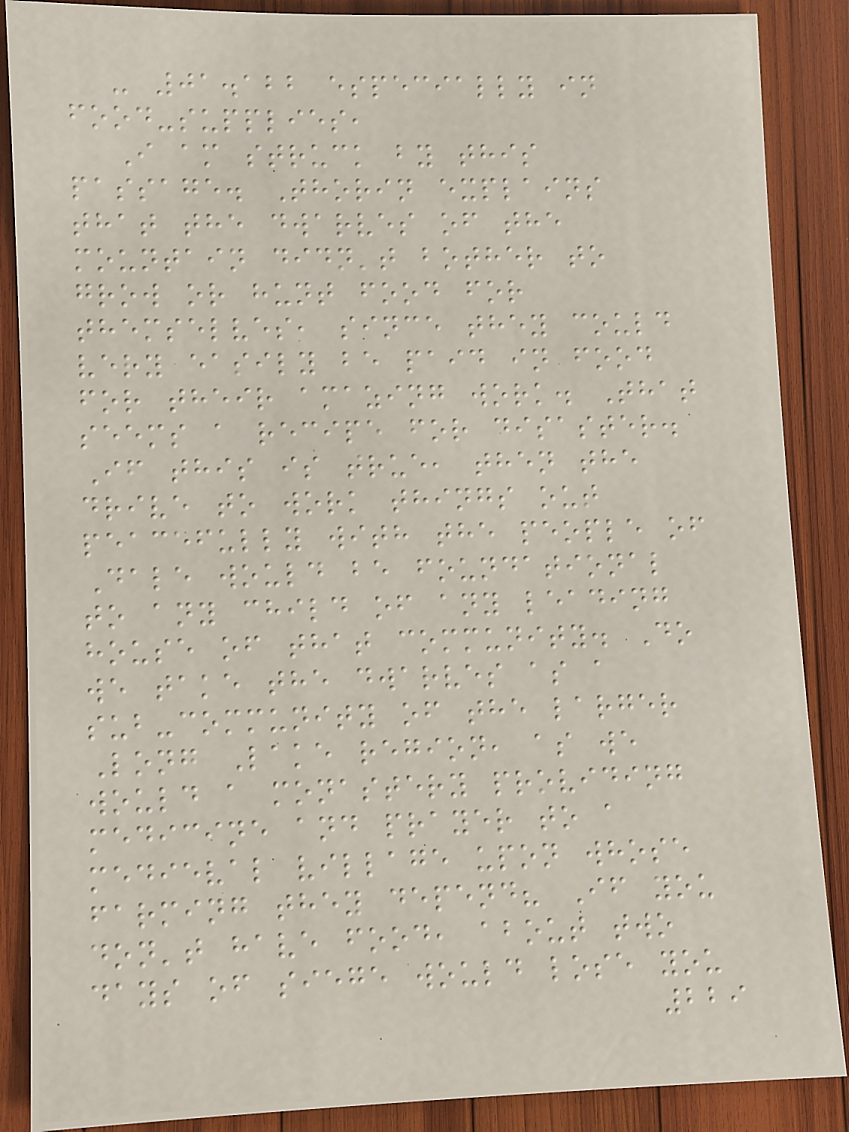- 01.122 especially in
food-supplies,
I am struck by this
passage. Thorin explains
that the dwarves of the
mountain didn't bother to
grow or hunt food for
themselves, since they could
very easily be paid in food
for their amazing work. That
seems a recipe for disaster.
If this is true, then the
drive to work things out
peacefully with the people of
Dale would be foundational
to any child of any leading
house of that community. Do
we take the dwarves as a
sub-community of the larger
Long Lake region, as we
would a monastery providing
medicine and prayer to a
medieval village upon whose
farming they depend? If you
don't have food, about two
days of siege would lose you
229
